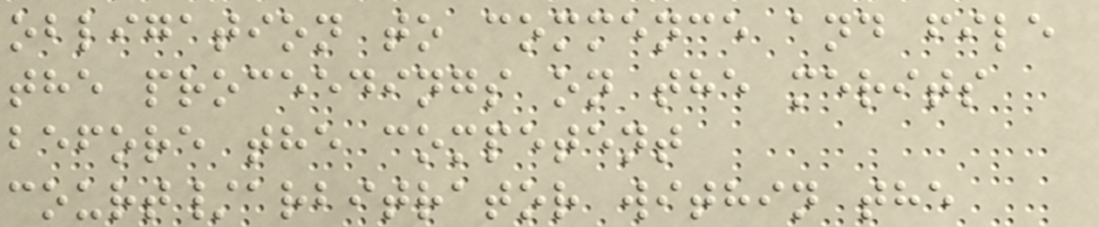obligation to commence and file
the proceedings on the merits
before the competent
court/arbitrator within the
